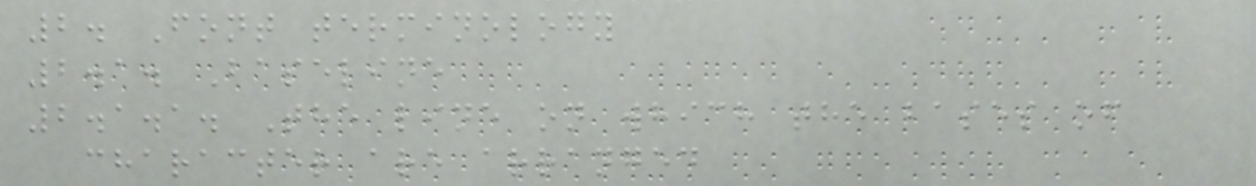2. Font terminology
2.1. Baseline
2.1.1. The line on which the bases of
character are arranged
